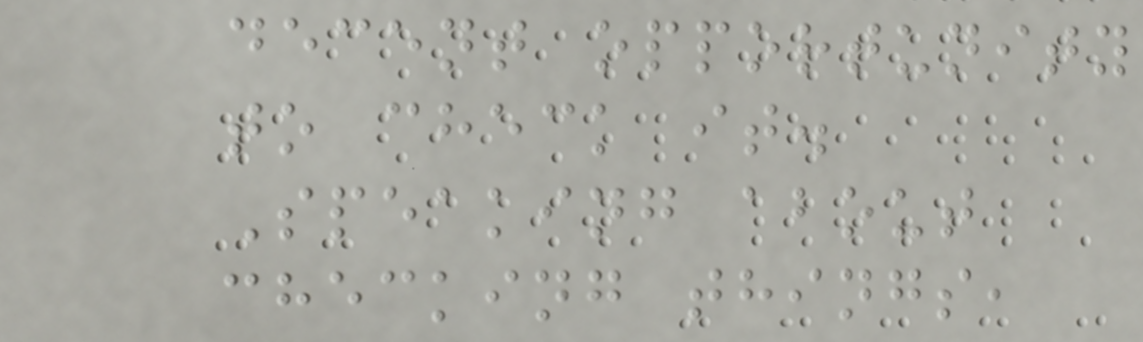decent opportunity
to check it.
Speaking about
checking things,
